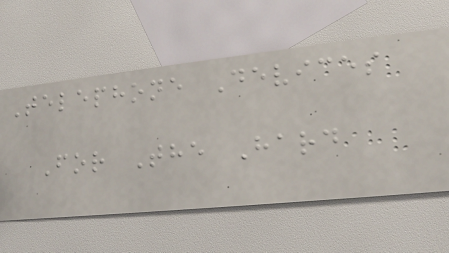Telephone Devices
For The Hard
